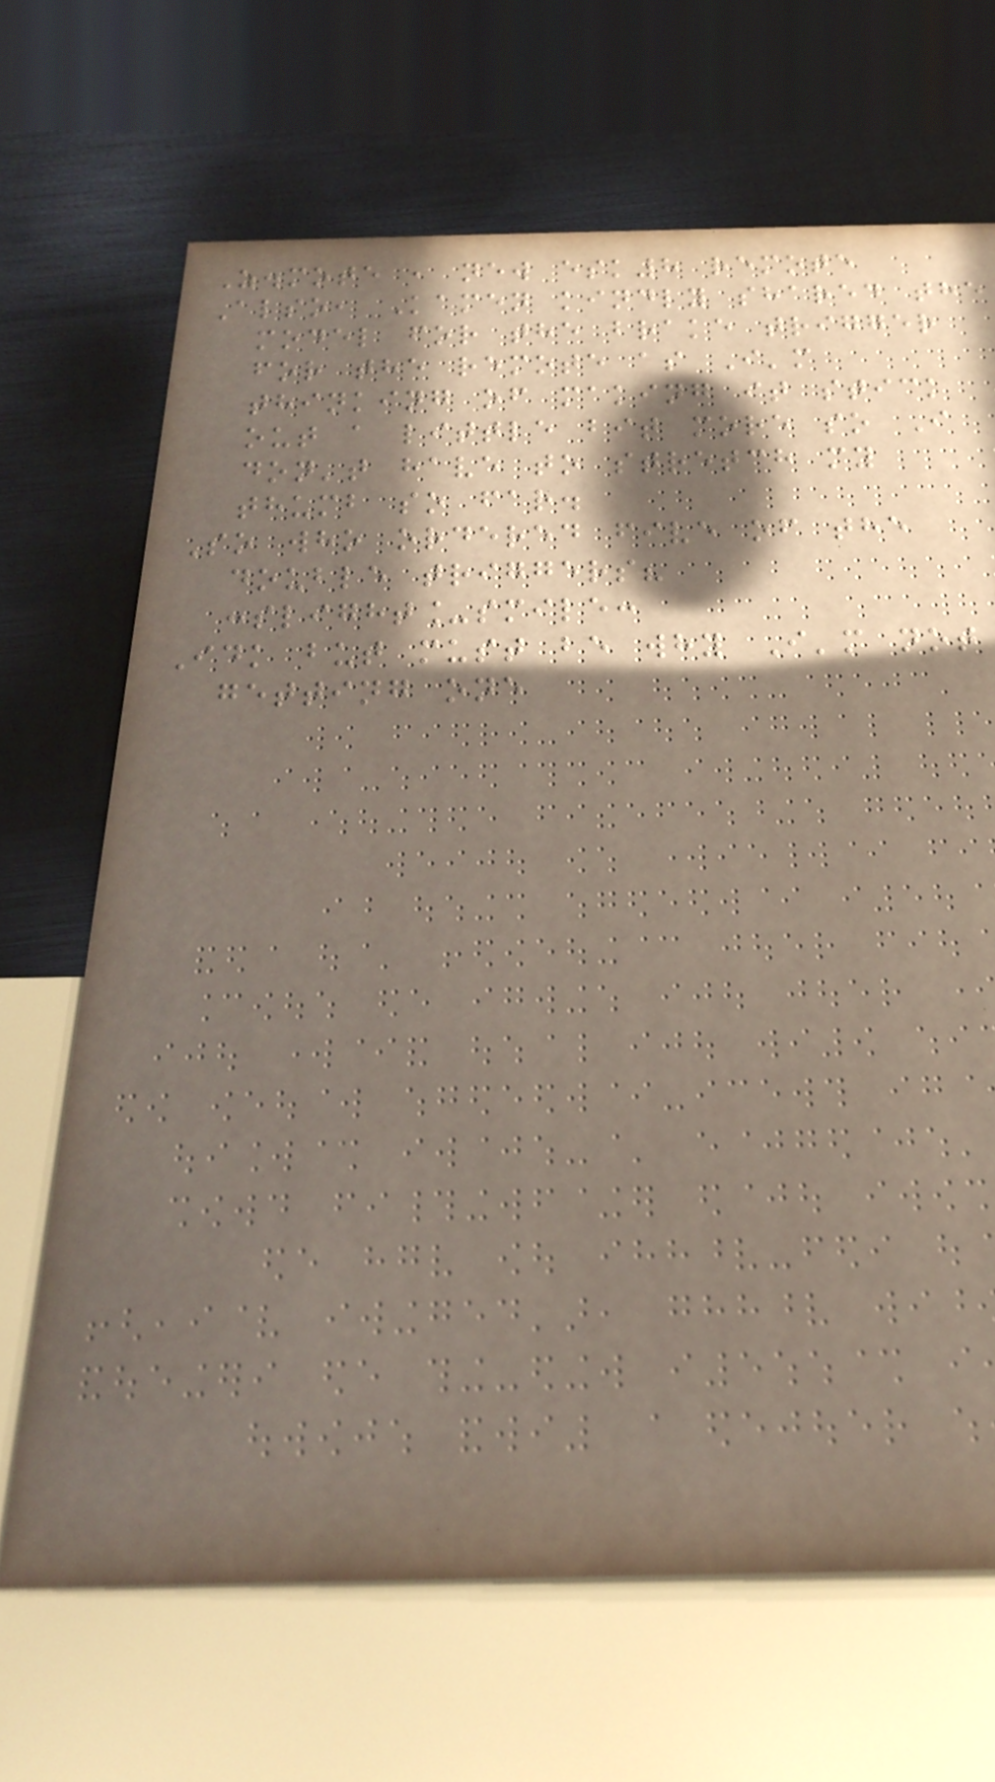Z.mote , new esk8 remote
Also, Kamen kindly shared the
model for the brake trigger
for the remote as I'm
thinking of making it stick
out a little bit more so I
don't have to stretch my
thumb so far.
So who ordered five of the
double triggers?
:slight_smile:
Idk but must be why I'm not
getting one
